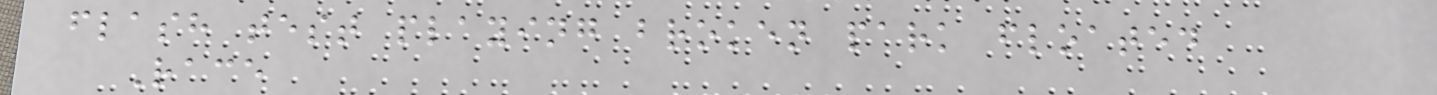flash test playing broken park floated
Race
